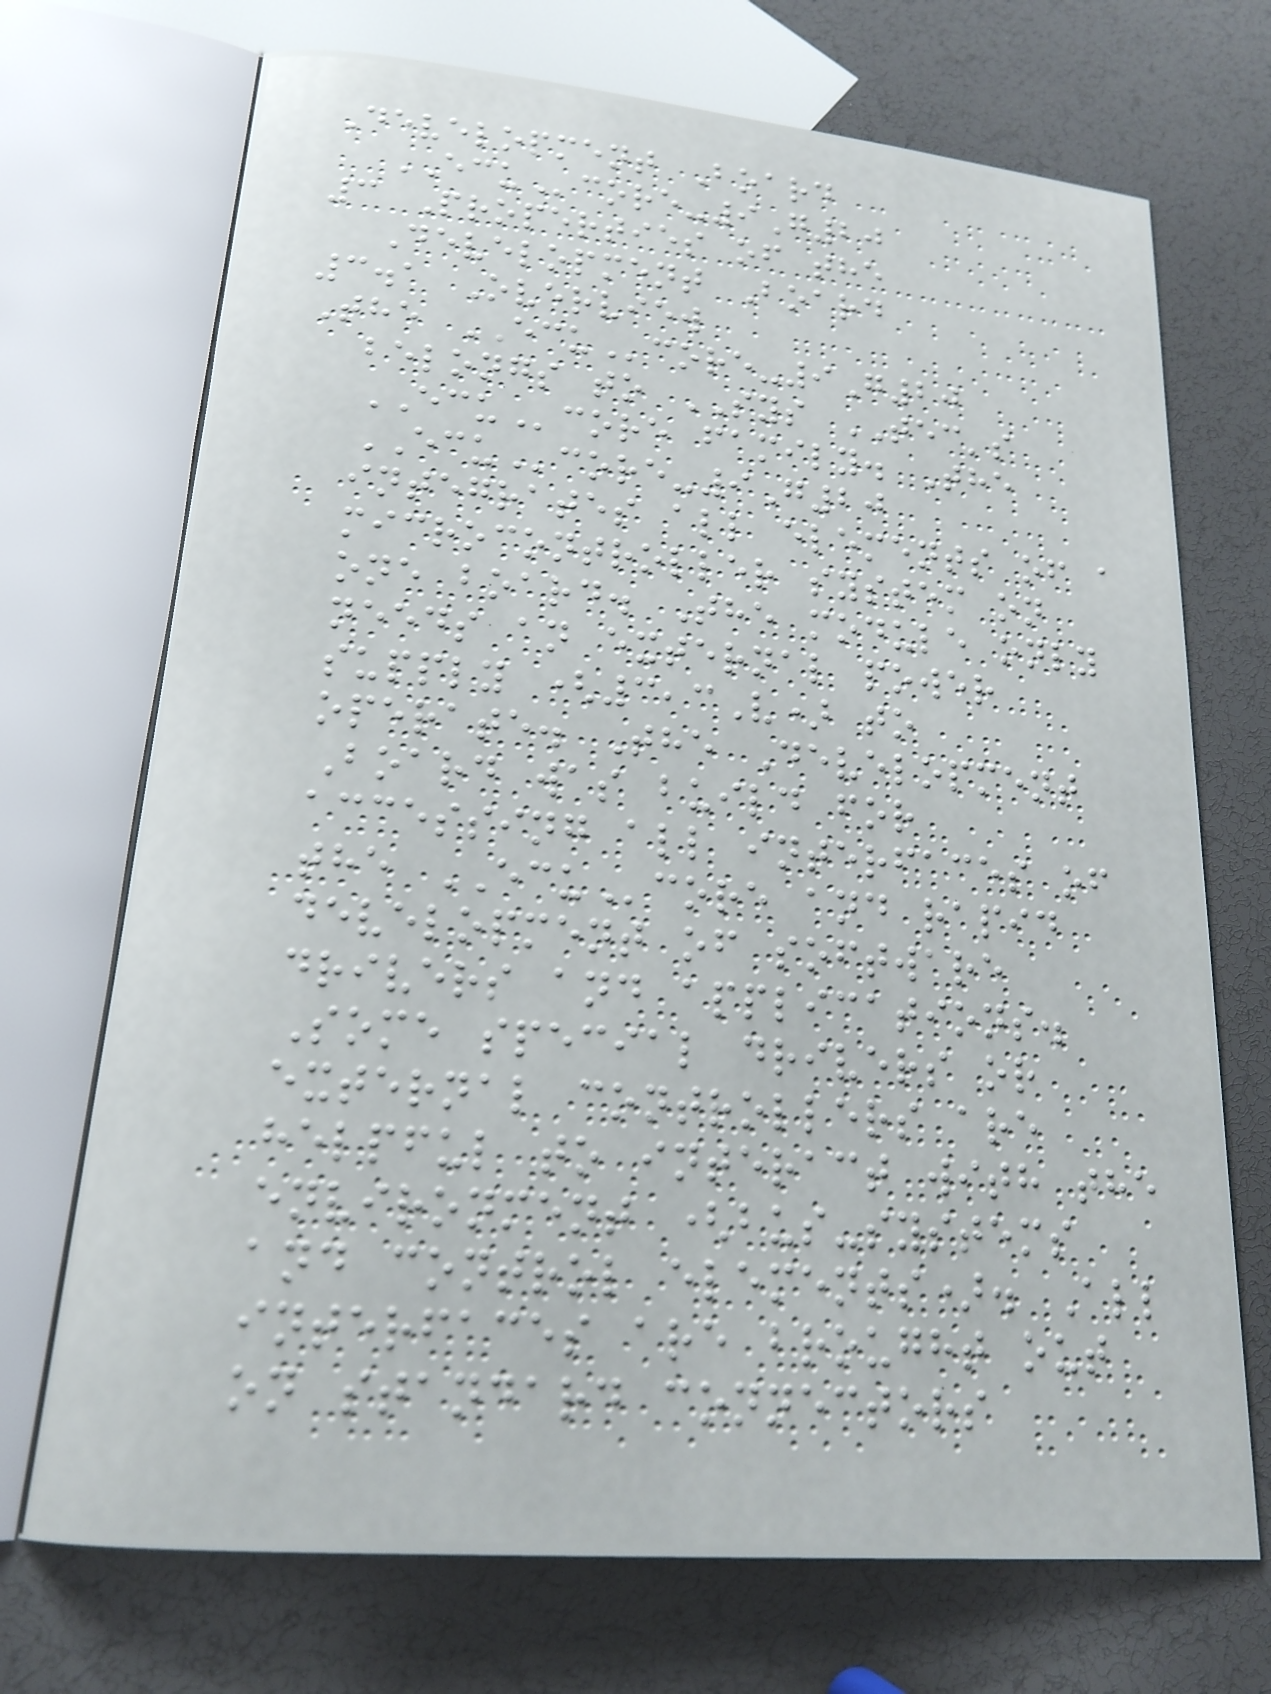Development Board
ECUcore-9G20
3 Properties of the
Development Board
3.1 Overview
The ECUcore-9G20
belongs to SYS TEC's
ECUcore family. The
ECUcore-9G20
integrates all elements of a
microcontroller system on
one board. The module only
needs an external power
supply (3,3V) to
operate. The Development
Board was build for
accessing all interfaces of
the ECUcore and rapid
development of software
drivers and applications.
Some special drivers or
external controllers are
helpful to interact with the
environment (bus-systems
and control elements). All
interfaces are brought out
on standard connectors
